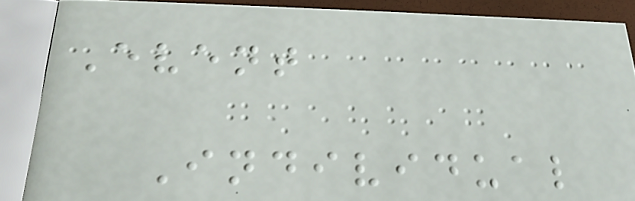Event
Individual
